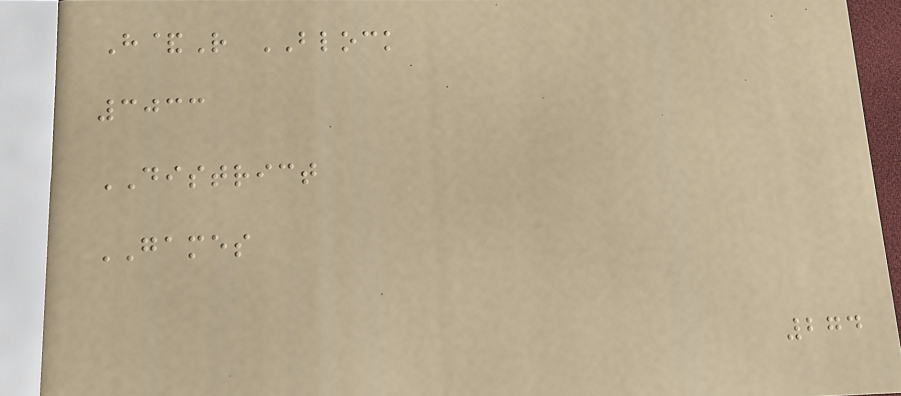H&R BLOCK
3033
DISTRICT
GAMES
274
